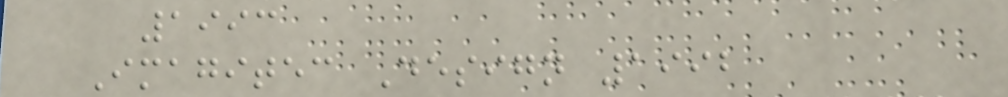1993
Imagitec Design 1992
